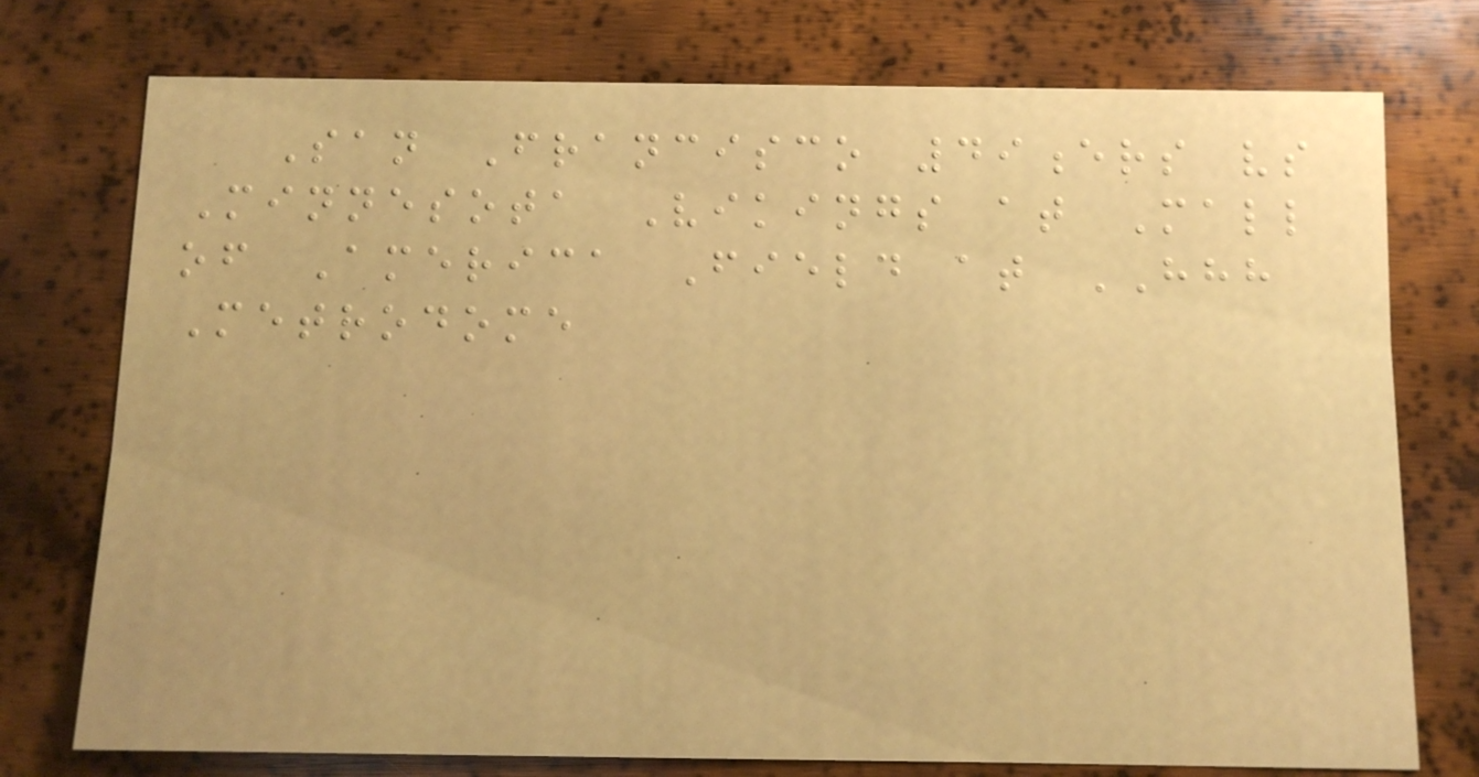San Francisco 49ers vs
Minnesota Vikings at Mall
of America Field at HHH
Metrodome
